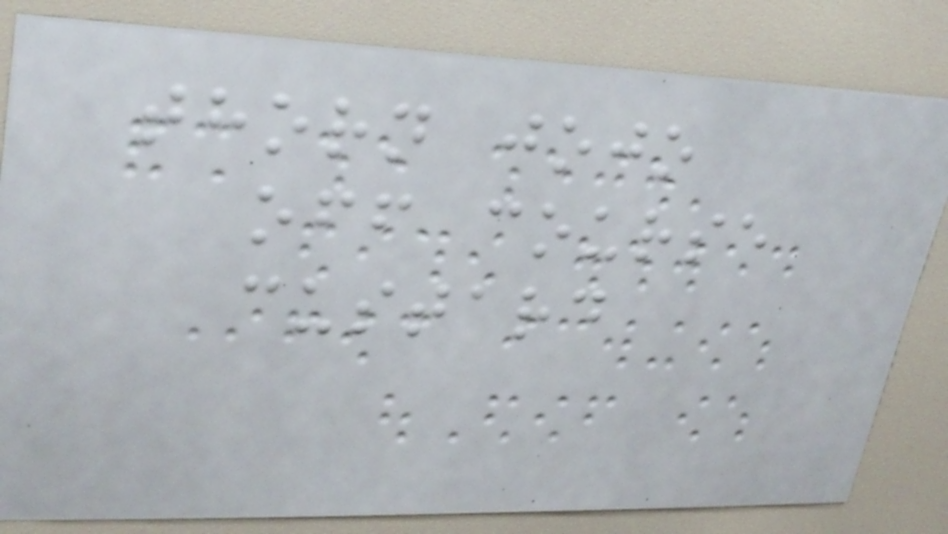thorn jojo
off course
custard
